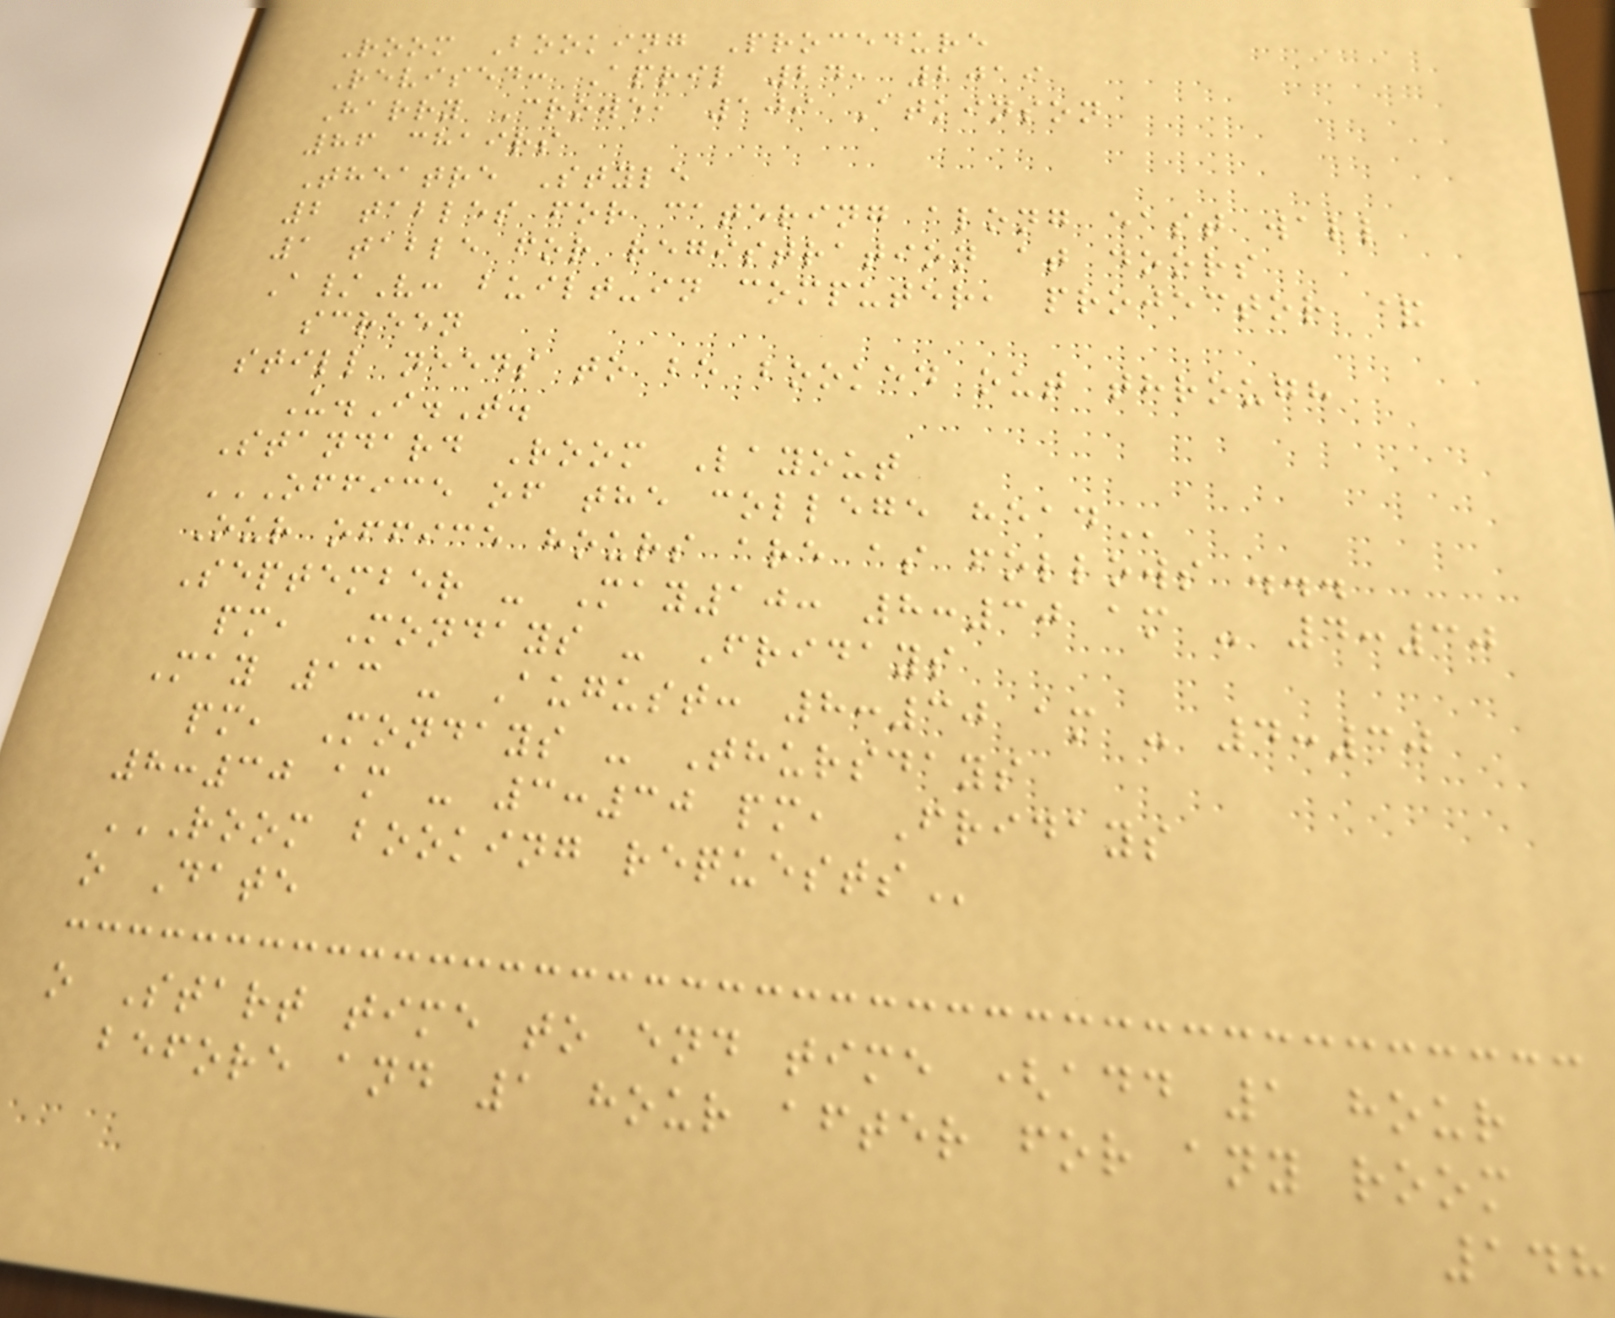Room Booking Procedure
Revised: April 24, 2019
Harry Crowe, 109 Atkinson
86 chairs
Theatre Style
2 tables for catering along east wall
1 table for registration at doors
A/V: built-in computer, projector &
screen
still needs to be booked out through
U.I.T.
Standard Room Layout
OFFICE OF THE COLLEGE HEAD
Our office hours are as follows ...
September - May10: 8:30 am - 4:30
pm, Mondays - Fridays
May 13 - August: 8:30 am - 4:30
pm, Mondays - Thursdays
8:30 am - 3:30 pm, Fridays
ROOM BOOKING REQUESTS
o Date
o Start time to end time (add 1 hour
before and 1 hour after for any room
148
